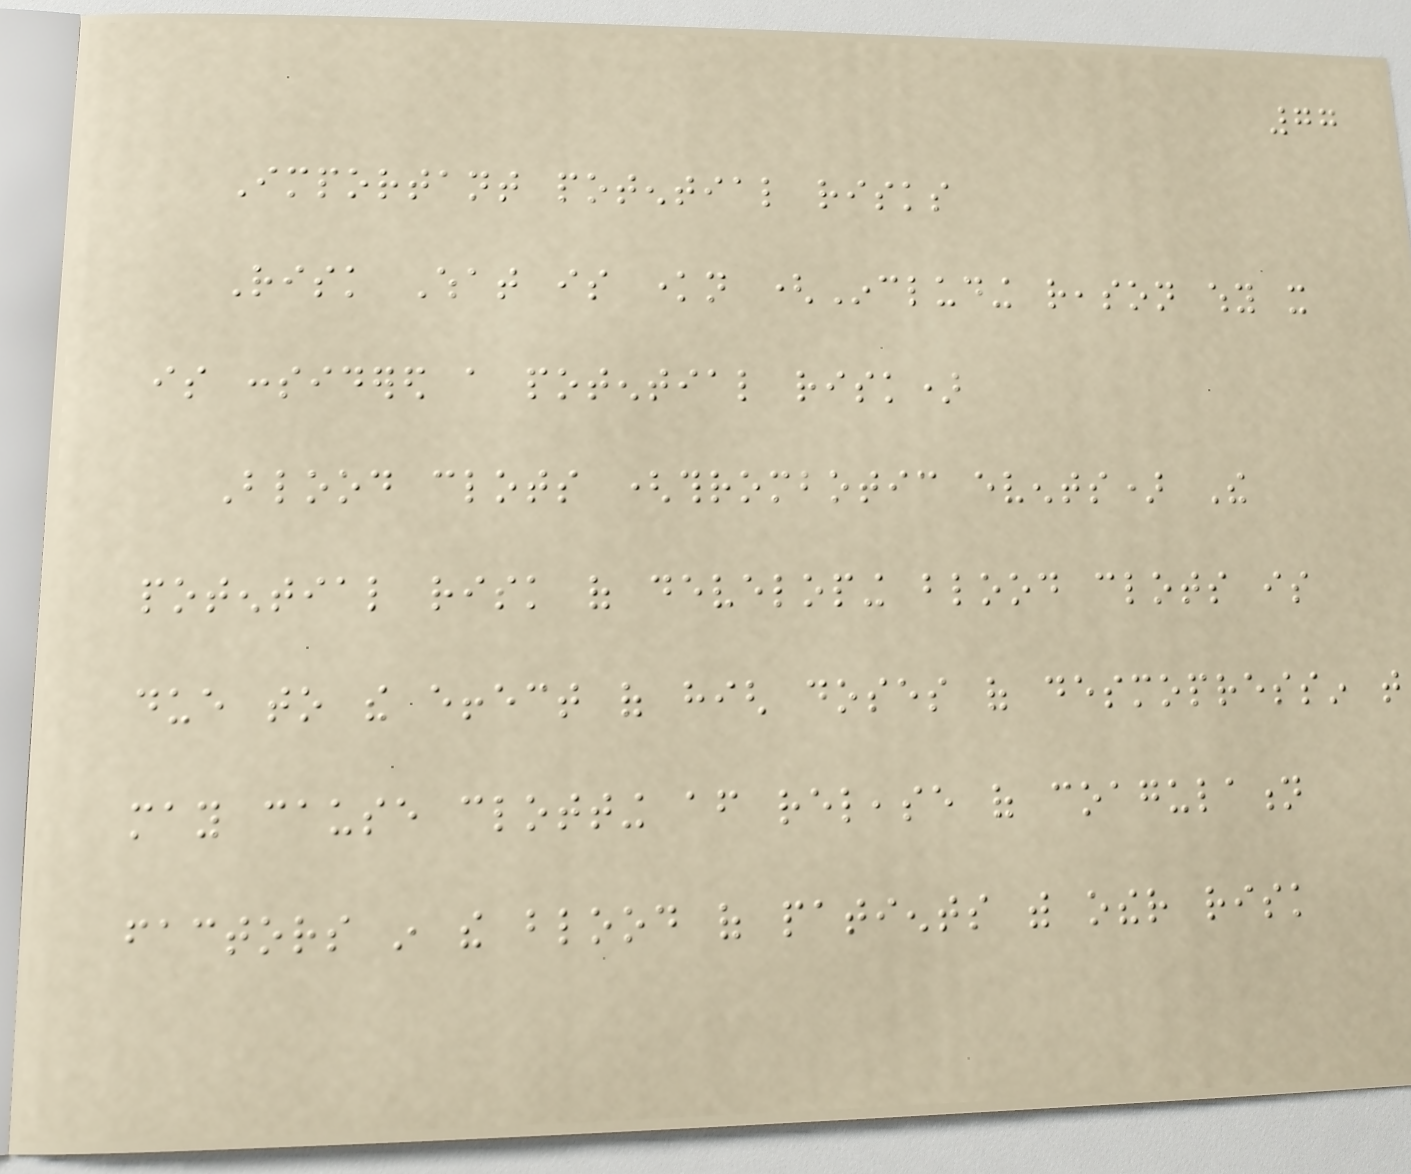77
Important potential risks
Risk What is known (Including reason why it
is considered a potential risk)
Blood clots (thrombotic events) The
potential risk of developing blood clots is
due to the effect of high doses of desmopressin that
may cause clotting after release of coagulation
factors in the blood of patients with other risk
